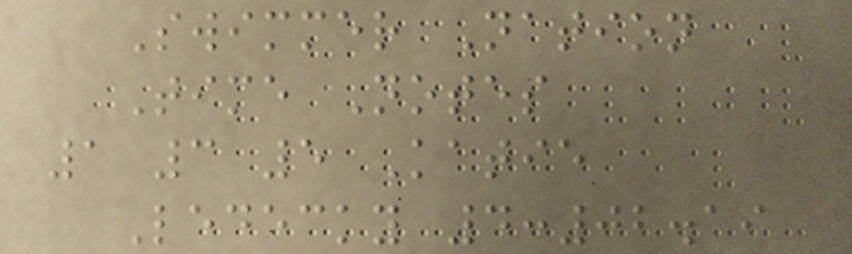Swimmer Nation
Time Notes
1 3 5 Katie
Ledecky 4:02.19
